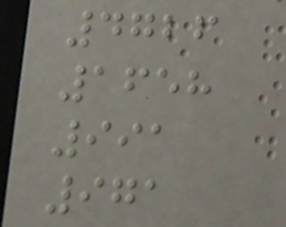4726
1658
991
971
